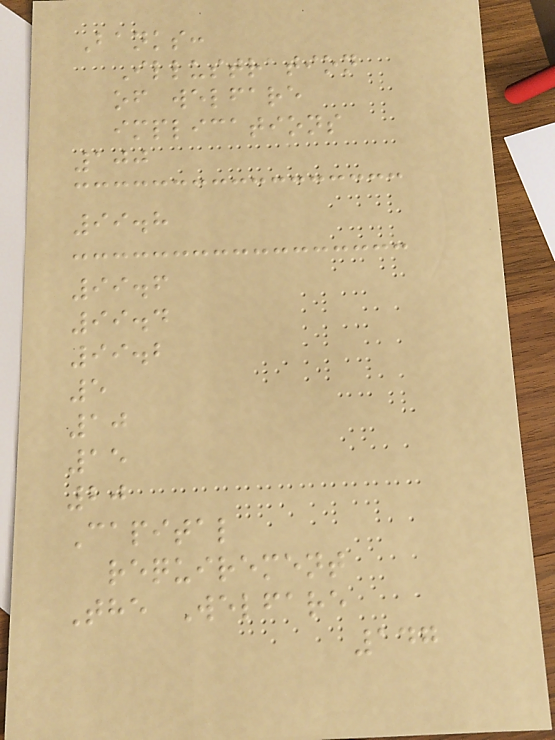Banks:
Illustration
of welfare
implications
100
99.8
99.6
99.4
99.2
5
10
15
20
Capital
requirement
The Welfare
147
